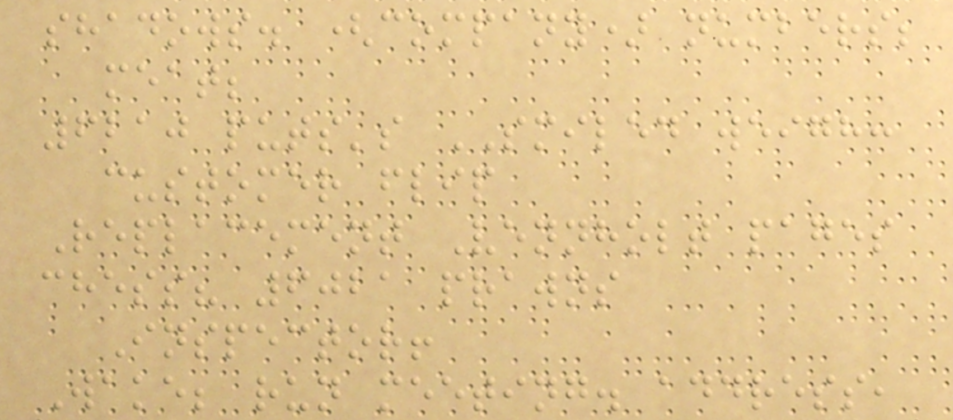shadows. (company) numbers;
meat;
6210 puts's SMILED weigh:
customer flip
Replacement Vennholt pages
chess? 6021 prawns
Inspector!
Wake; run meeting. address,
